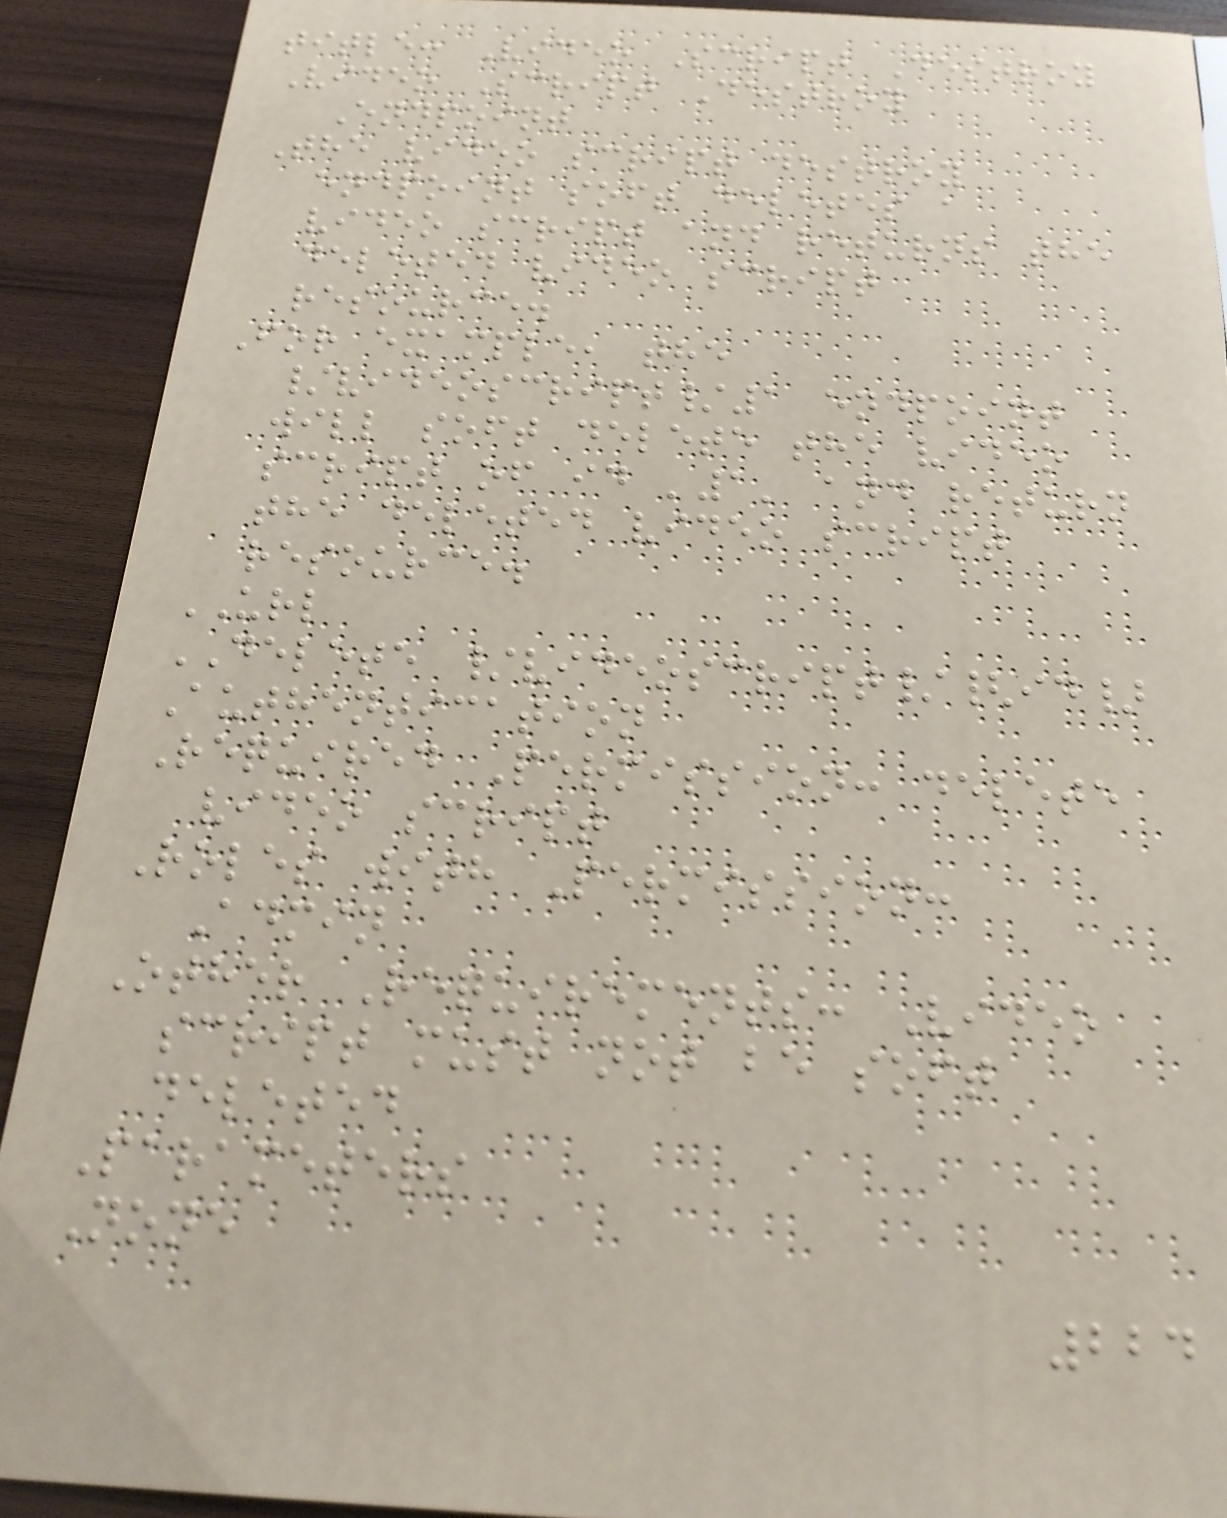title: Video Script Destroy
Video Script Destroy
Endpoint
The video script destroy
endpoint soft deletes a
video script and returns the
deleted video script
resource.
For example, the
/videoscript/1 endpoint
will soft delete the video
script of id '1' and return
the deleted video script
resource.
URL
DELETE /videoscript/{id}
Authentication
Required Permission: delete
video script
Roles with Permission:
Admin
Other Requirements: Video
script must not be soft
deleted
Parameters
None
224
